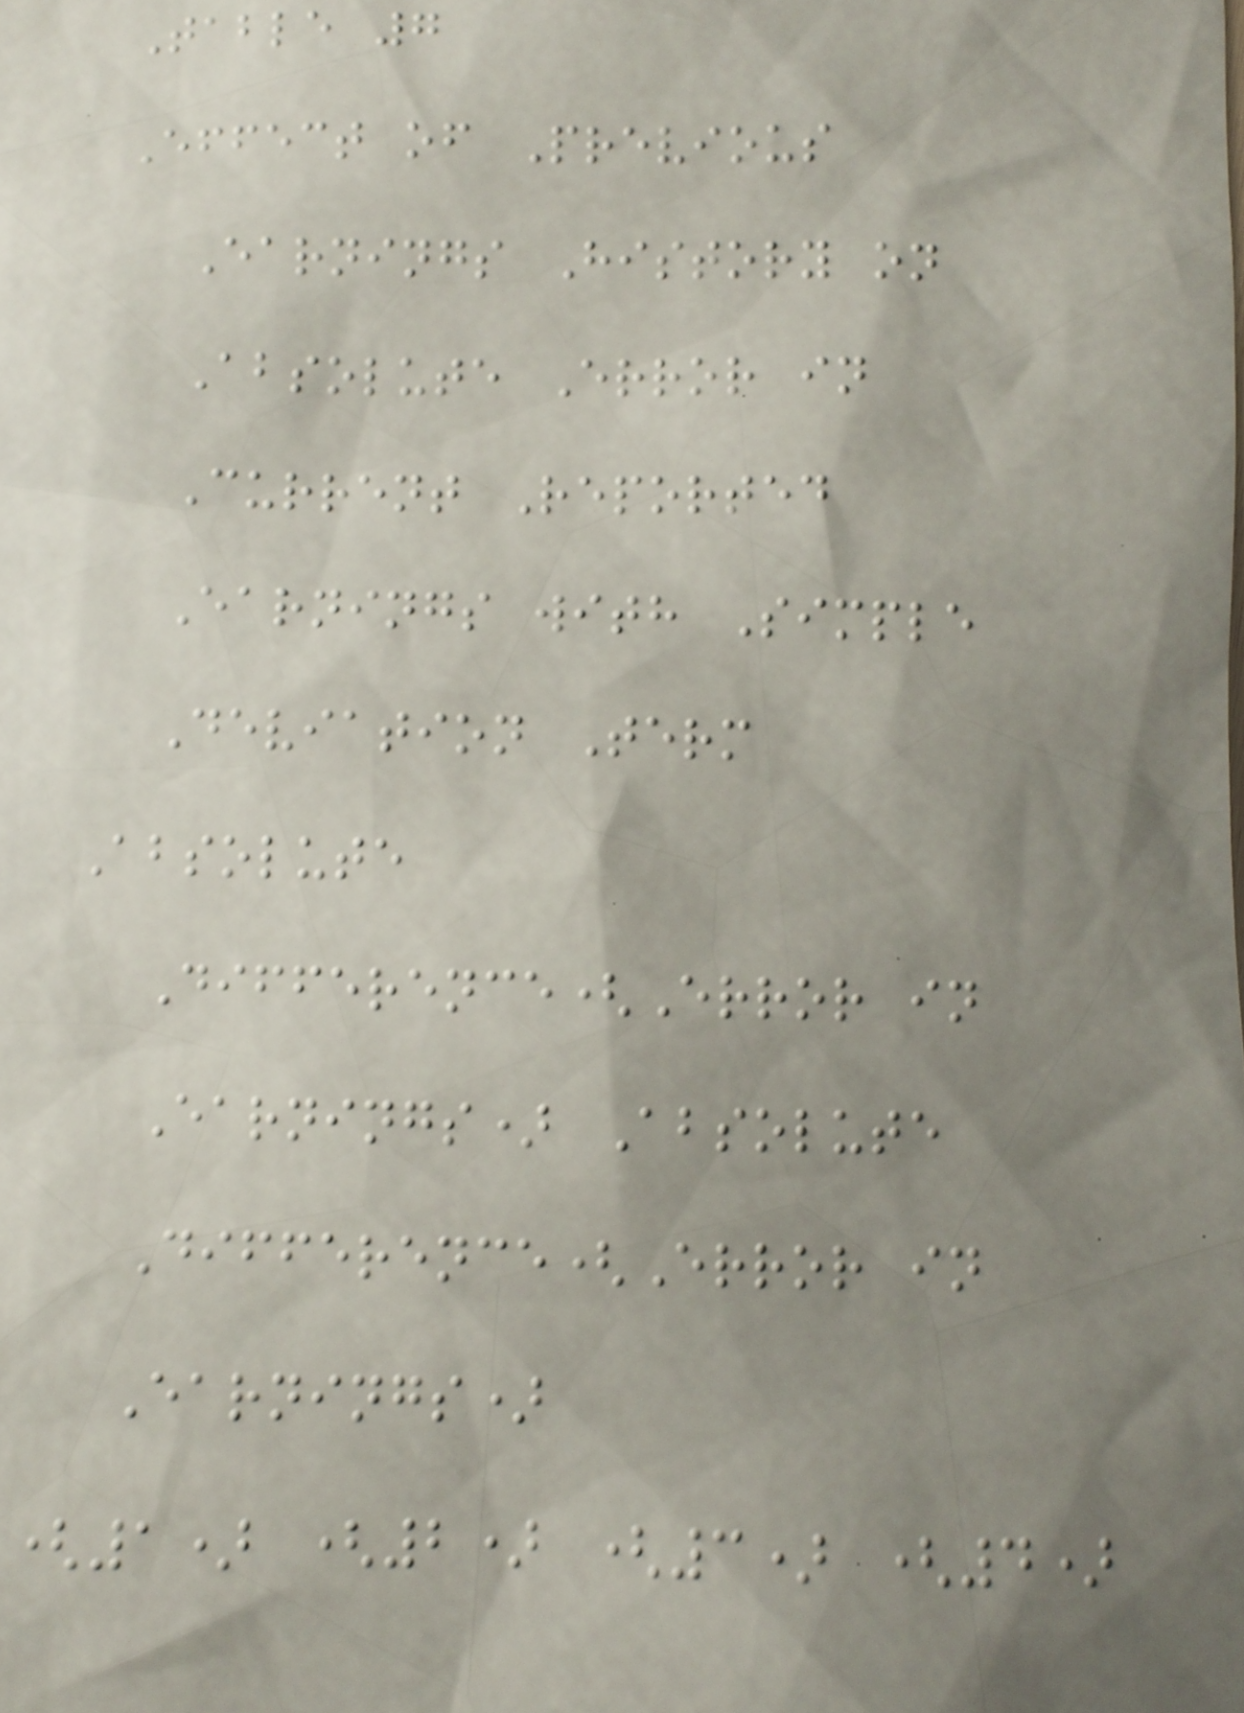Table 7
Effect of Previous
Earnings History on
Absolute Error in
Current Reported
Earnings with Simple
Deviation Term
Absolute
Difference(Error in
Earnings) Absolute
Difference(Error in
Earnings)
(1) (2) (3) (4)
